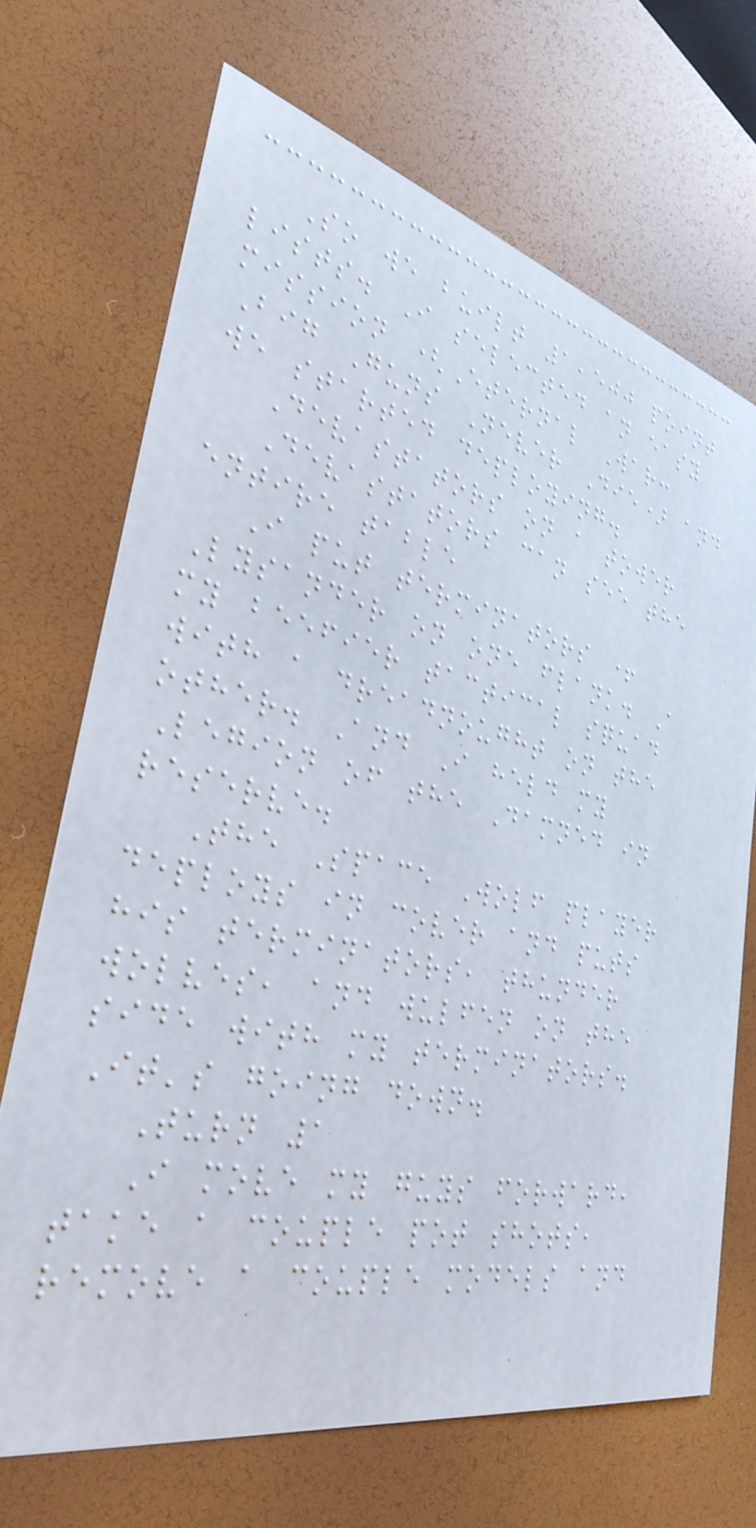So we built 1,500 point
lists. I selected an easy
mission (Eternal War:
Big Guns Never Die) and
we started deploying.
Devastators on a tower
Devastators can see the
entire table
I put terminators +
Lysander on one flank. A
my beefier tactical squad
with a dreadnought on the
other. And I held my
Legion of the Damned in
reserve.
The Space Wolf player
deploys in cover and puts
his terminators, thunder
wolves, and wulfen on the
side with my terminators.
It's going down.
Turn 1
I move my guys forward,
take a couple pot shots,
remove a couple models and
